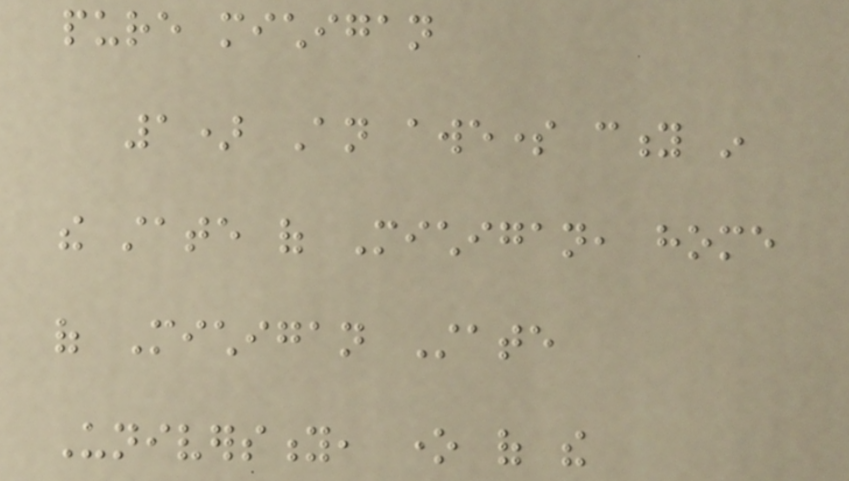pure michigan
1) An awesome city in
the state of Michigan, home
of Michigan State
University, one of the
